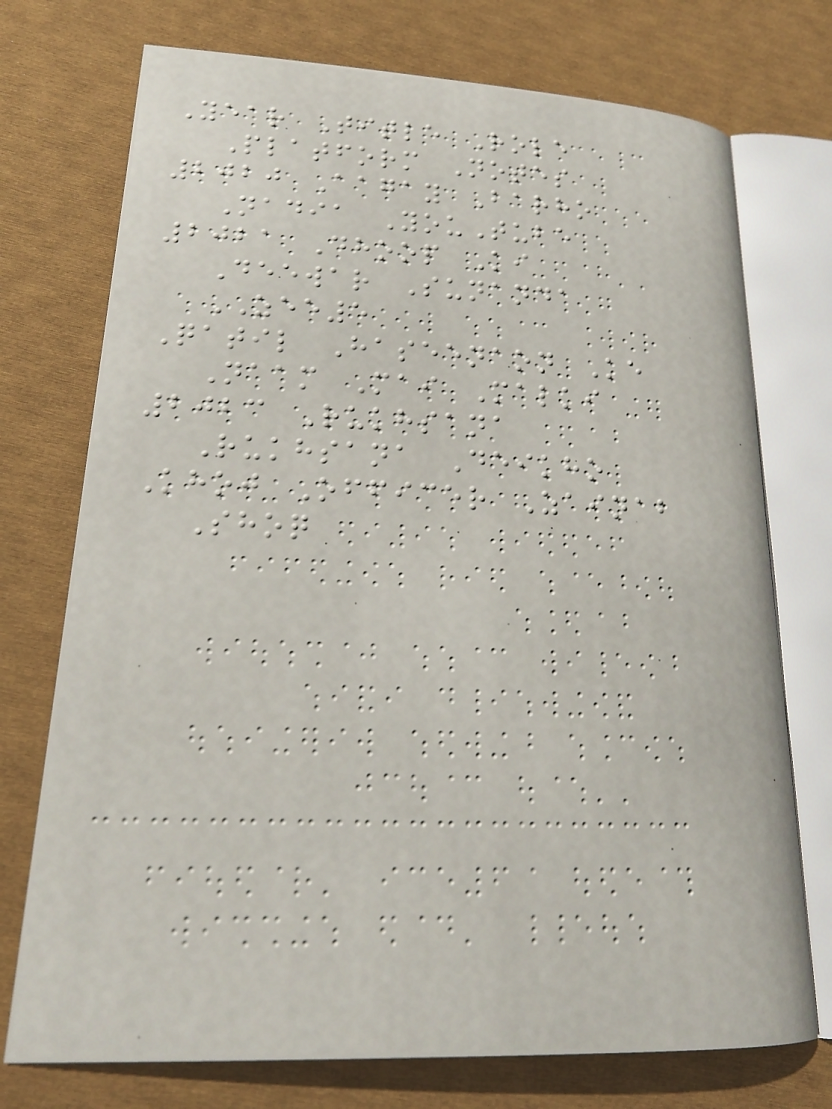Year Title Role
Platform Notes
2020 Aagay Barho
Nadia YouTube
2021 Dhoop Ki
Deewar Sunanda
ZEE5
Qatil Haseenaon Ke
Naam Mai Malki
2023 Rukhsana
Rukhsana Deikho
Khoj Officer Zainab
Shoq
